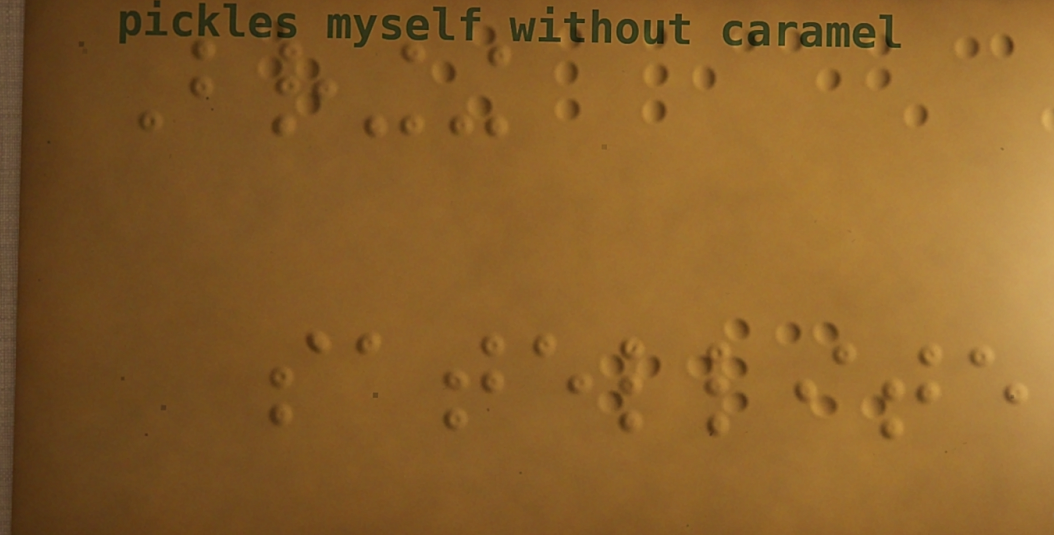Bringing
satellite
